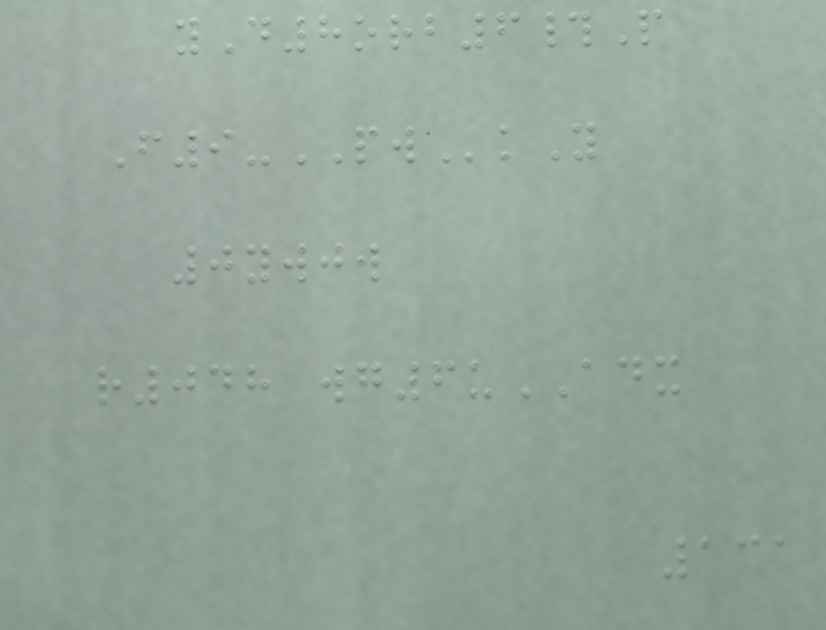yD8orb6#P
F9-PWkY
0ywjw
r048 wg6uADX
131
